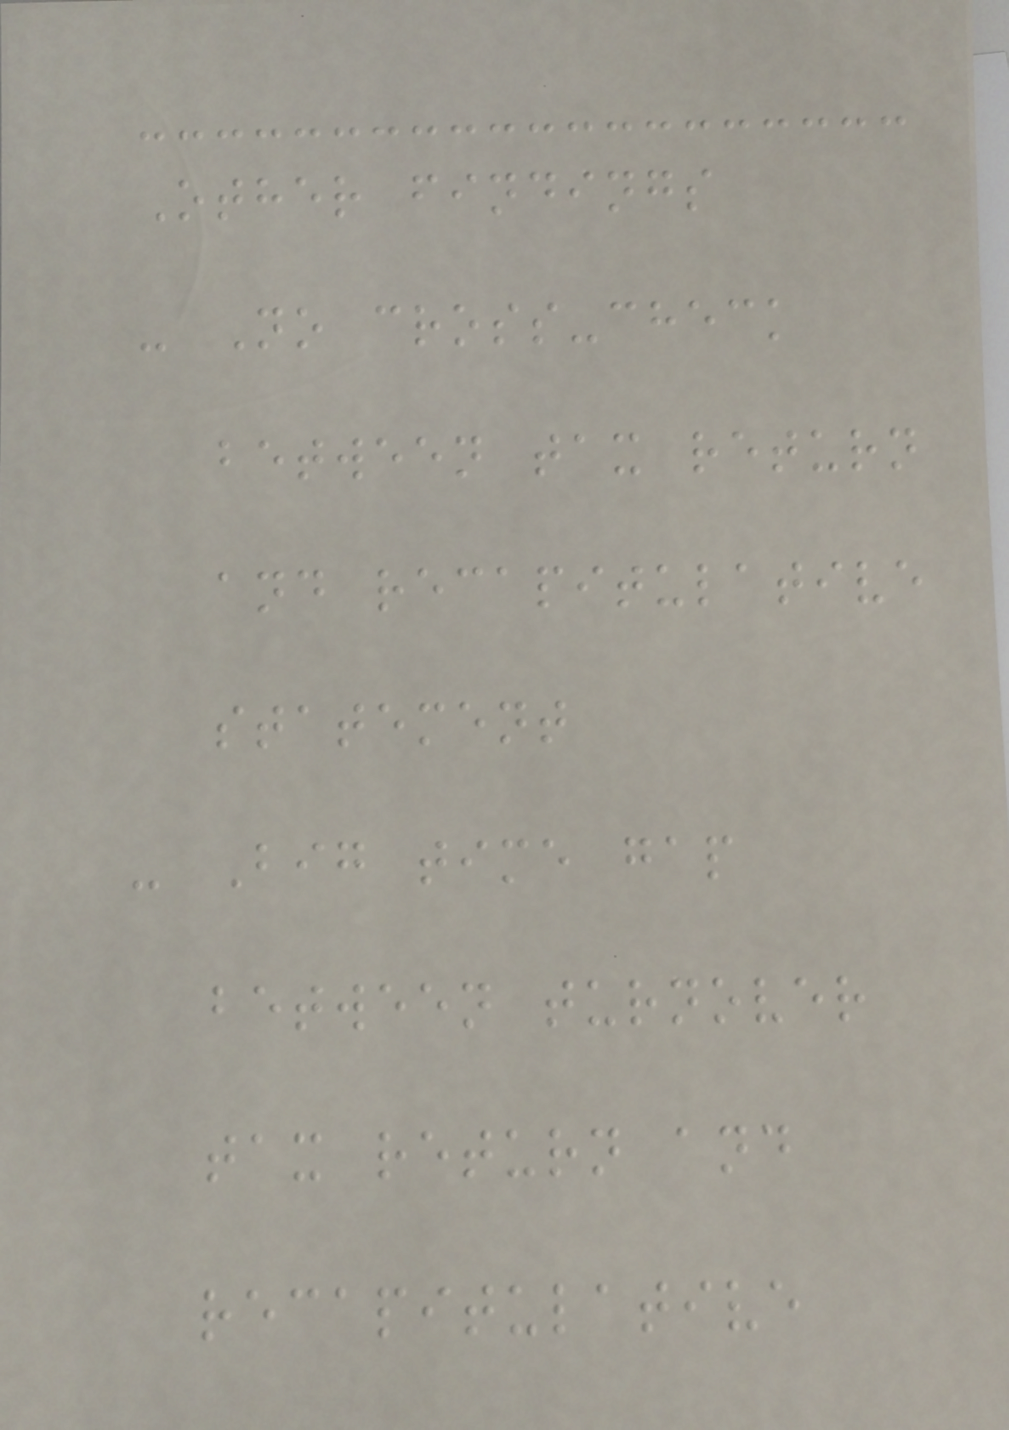Other findings
- No cross-check
between tax return
and recapitulative
statement
- Big time gap
between turnover
tax return and
recapitulative
